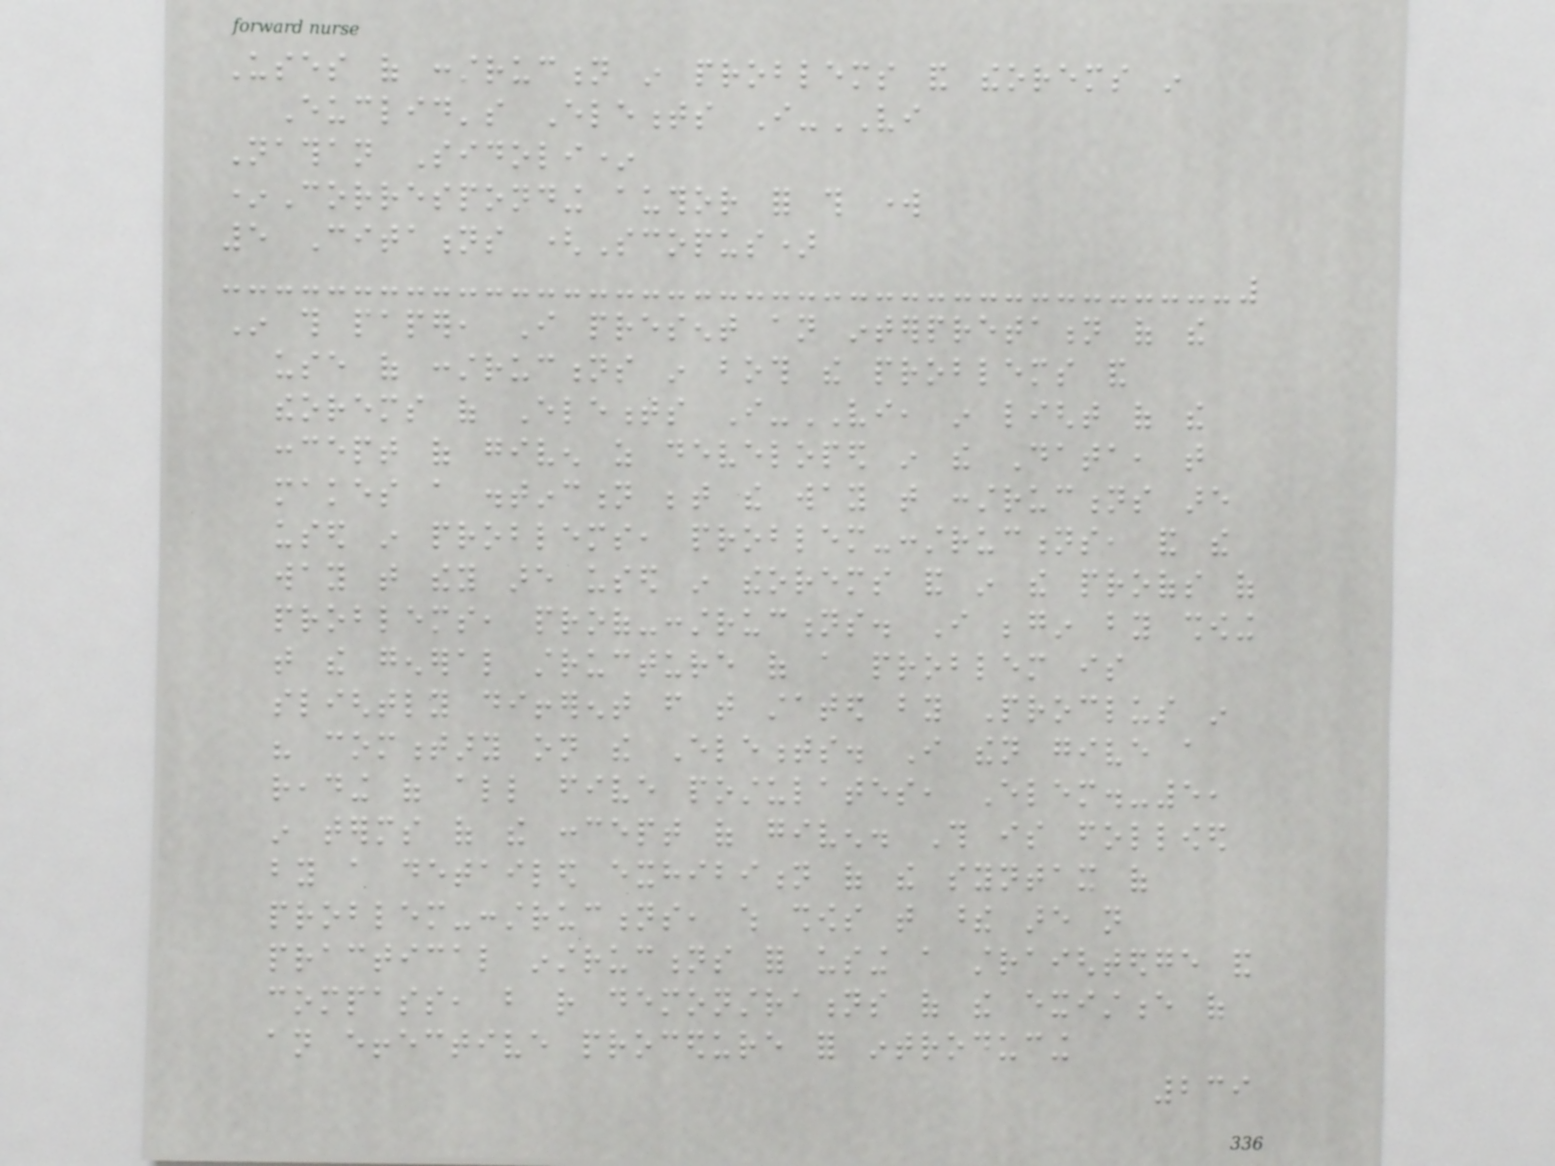Uses of construction in problems and theorems in
Euclid's Elements I-VI
Nathan Sidoli*
*Corresponding author for this work
5 Citations (Scopus)
In this paper, I present an interpretation of the
use of constructions in both the problems and
theorems of Elements I-VI, in light of the
concept of given as developed in the Data, that
makes a distinction between the way that constructions are
used in problems, problem-constructions, and the
way that they are used in theorems and in the proofs of
problems, proof-constructions. I begin by showing
that the general structure of a problem is
slightly different from that stated by Proclus in
his commentary on the Elements. I then give a
reading of all five postulates, Elem.-5,
in terms of the concept of given. This is followed
by a detailed exhibition of the syntax of
problem-constructions, which shows that these are not
practical instructions for using a straightedge and
compass, but rather demonstrations of the existence of
an effective procedure for introducing
239
